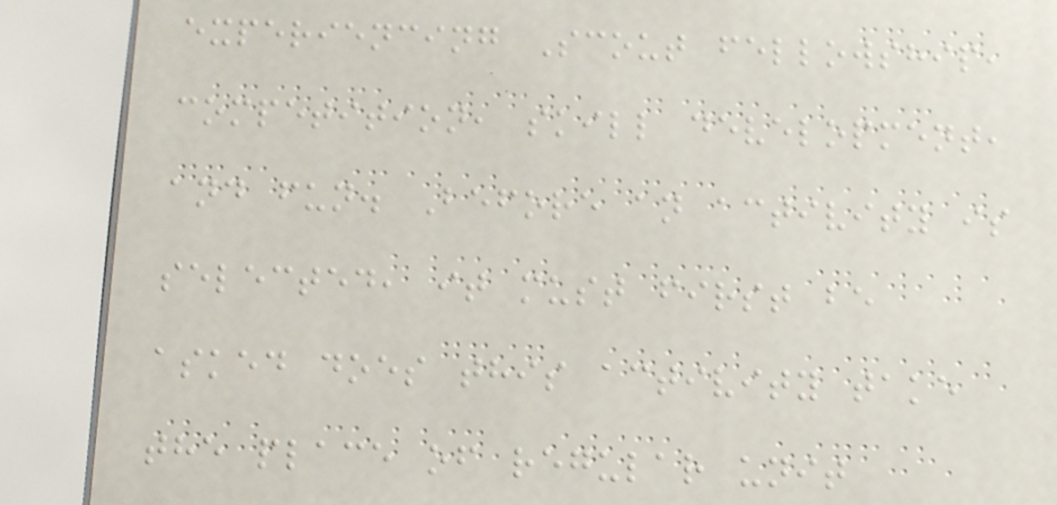experiencing Scout fellowship,
competition, skill development,
and fun. Before an activity is
selected, it must first be
asked does this activity take
the place of regular unit
